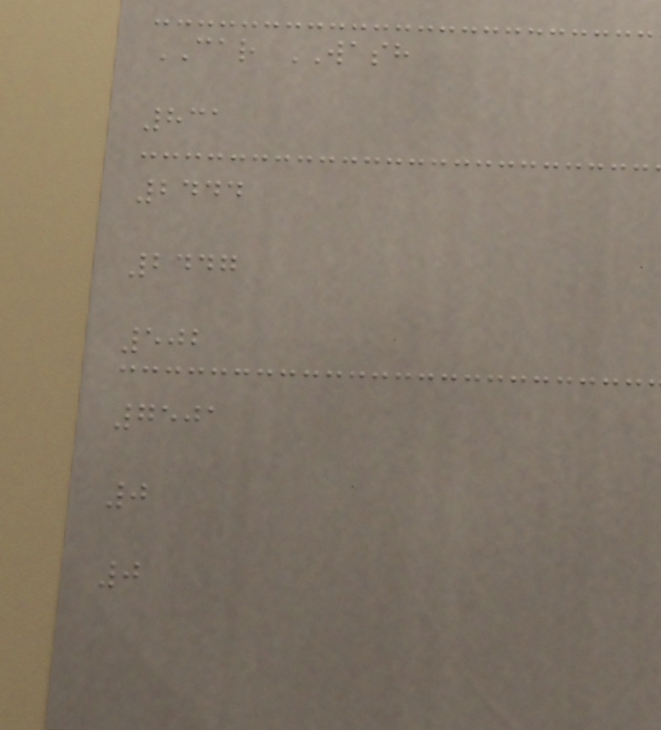CAR WASH
831
2444
2447
502
7501
0
0
